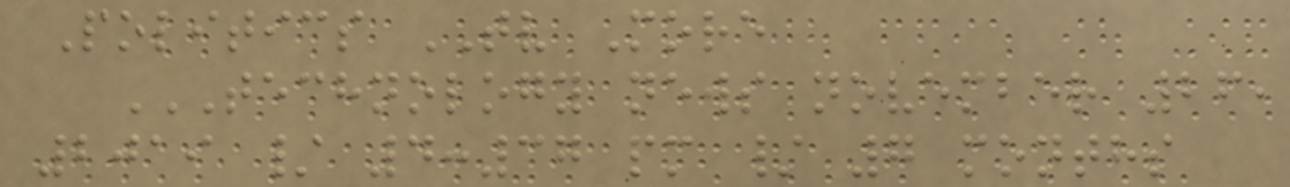Politics TV More
TECHNOLOGY NEWS NOVEMBER 26,
2019 / 4:37 PM / 7 MONTHS
